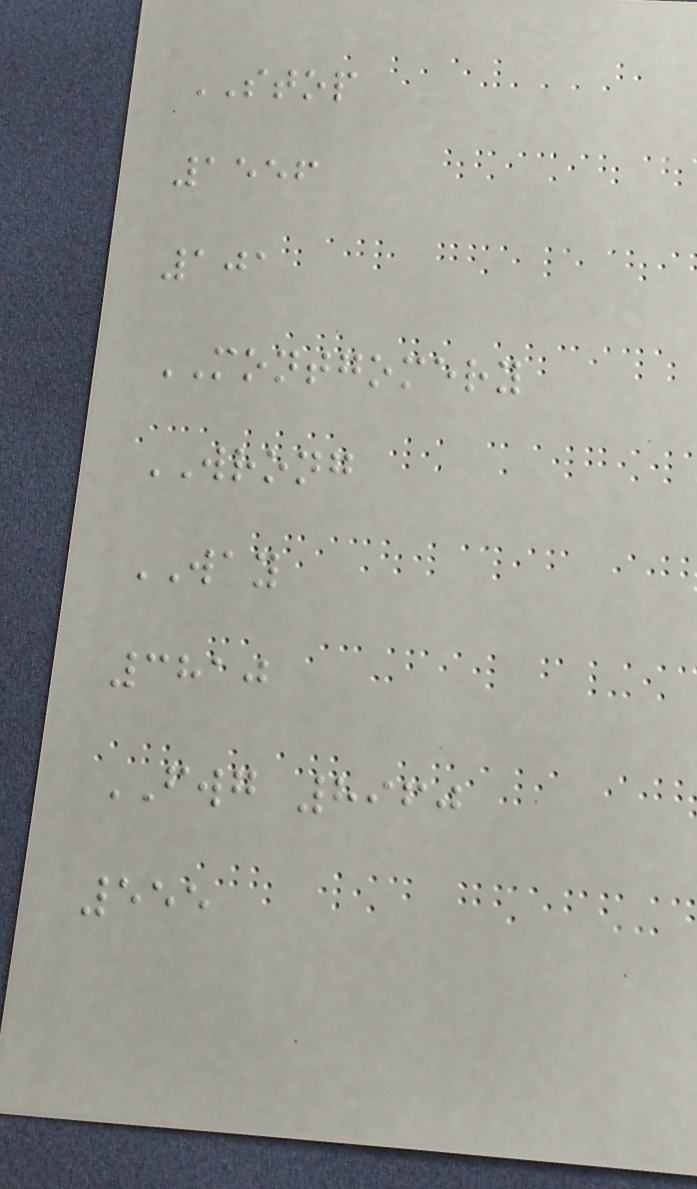STOP
1556
101
MONTGOMERY
WRONG
WAY
3810
FWG 8960
555
